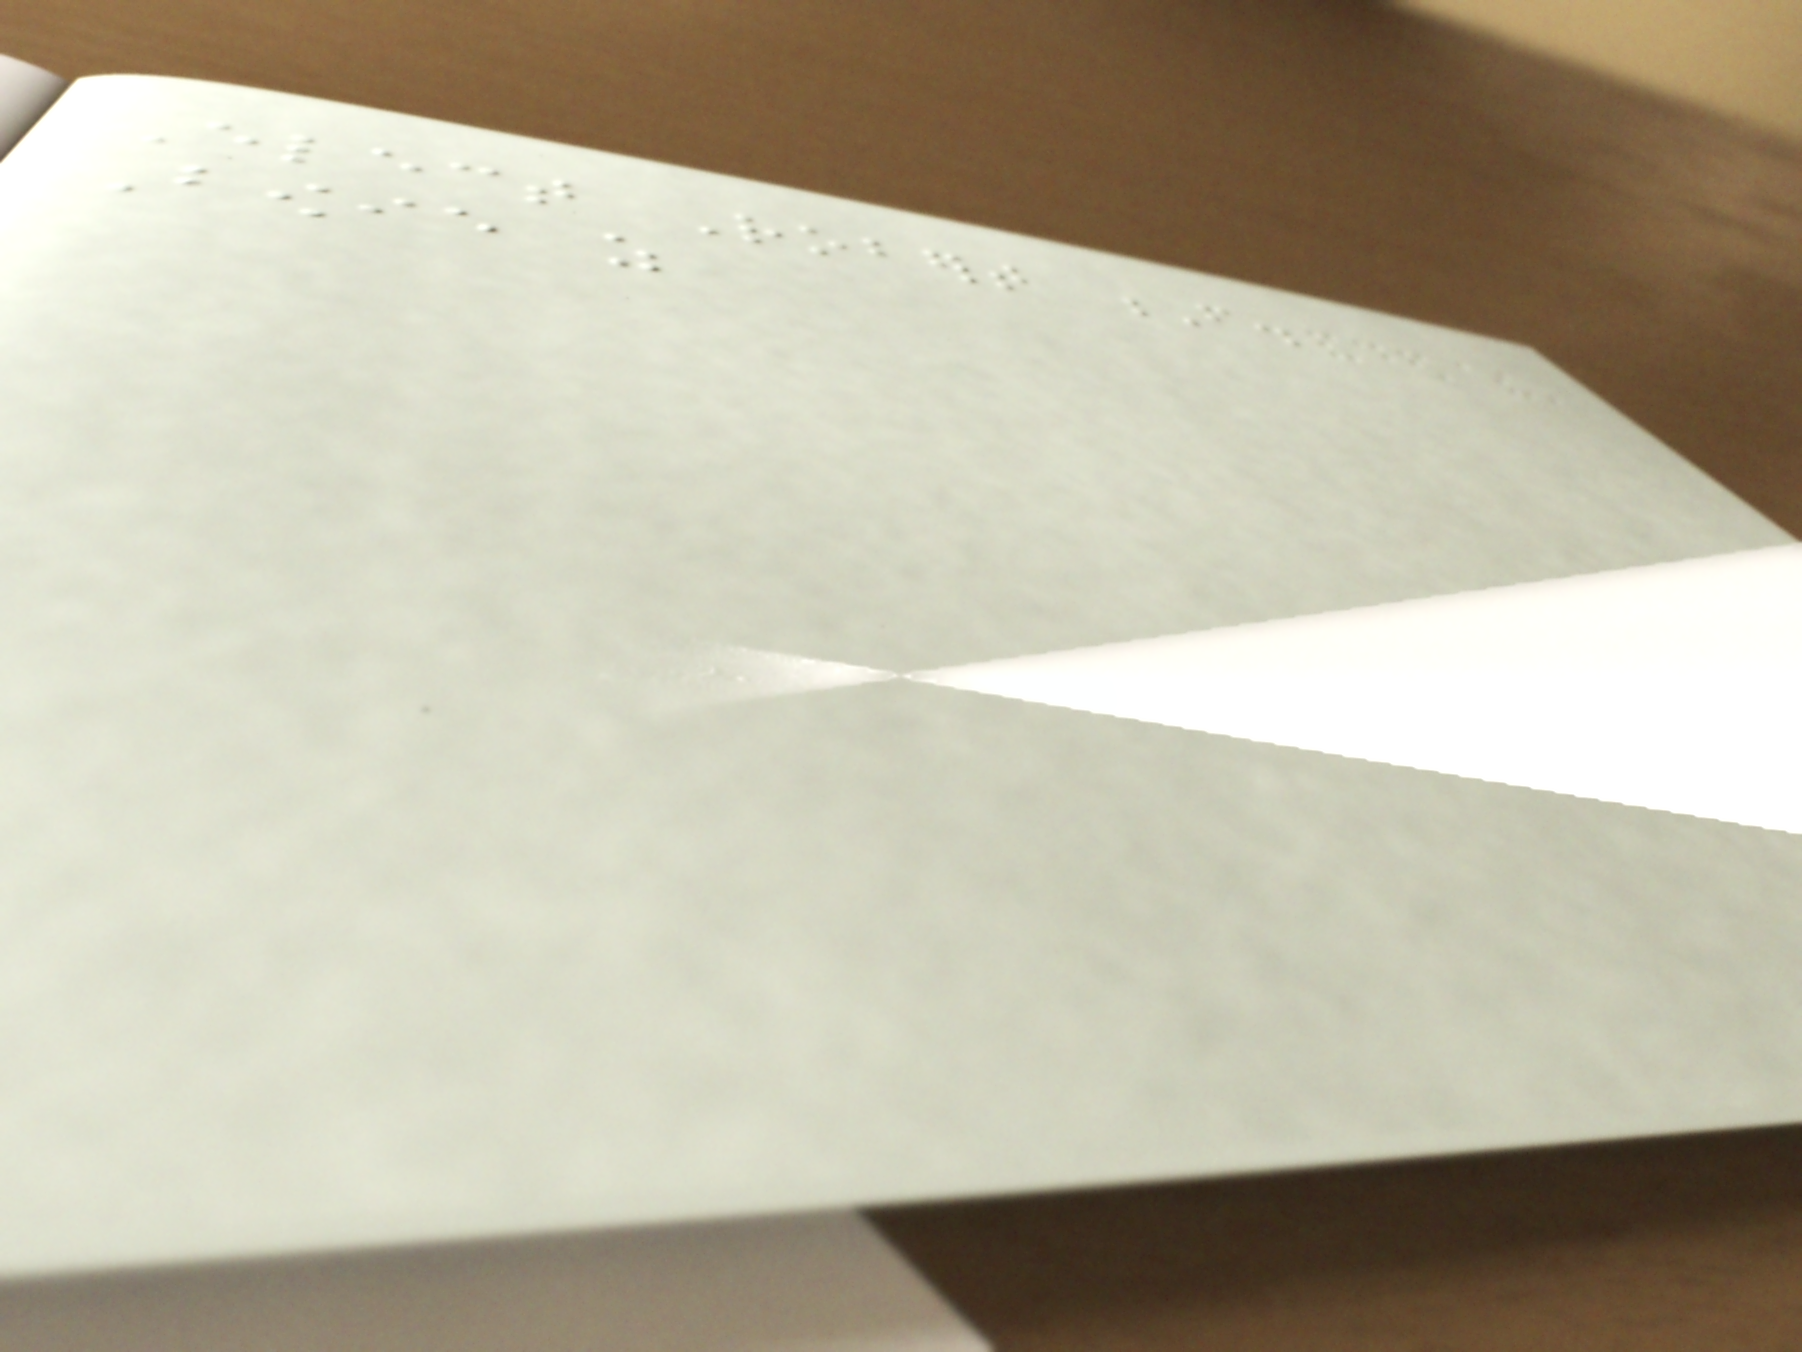Elect Robert F.
Bowie as
